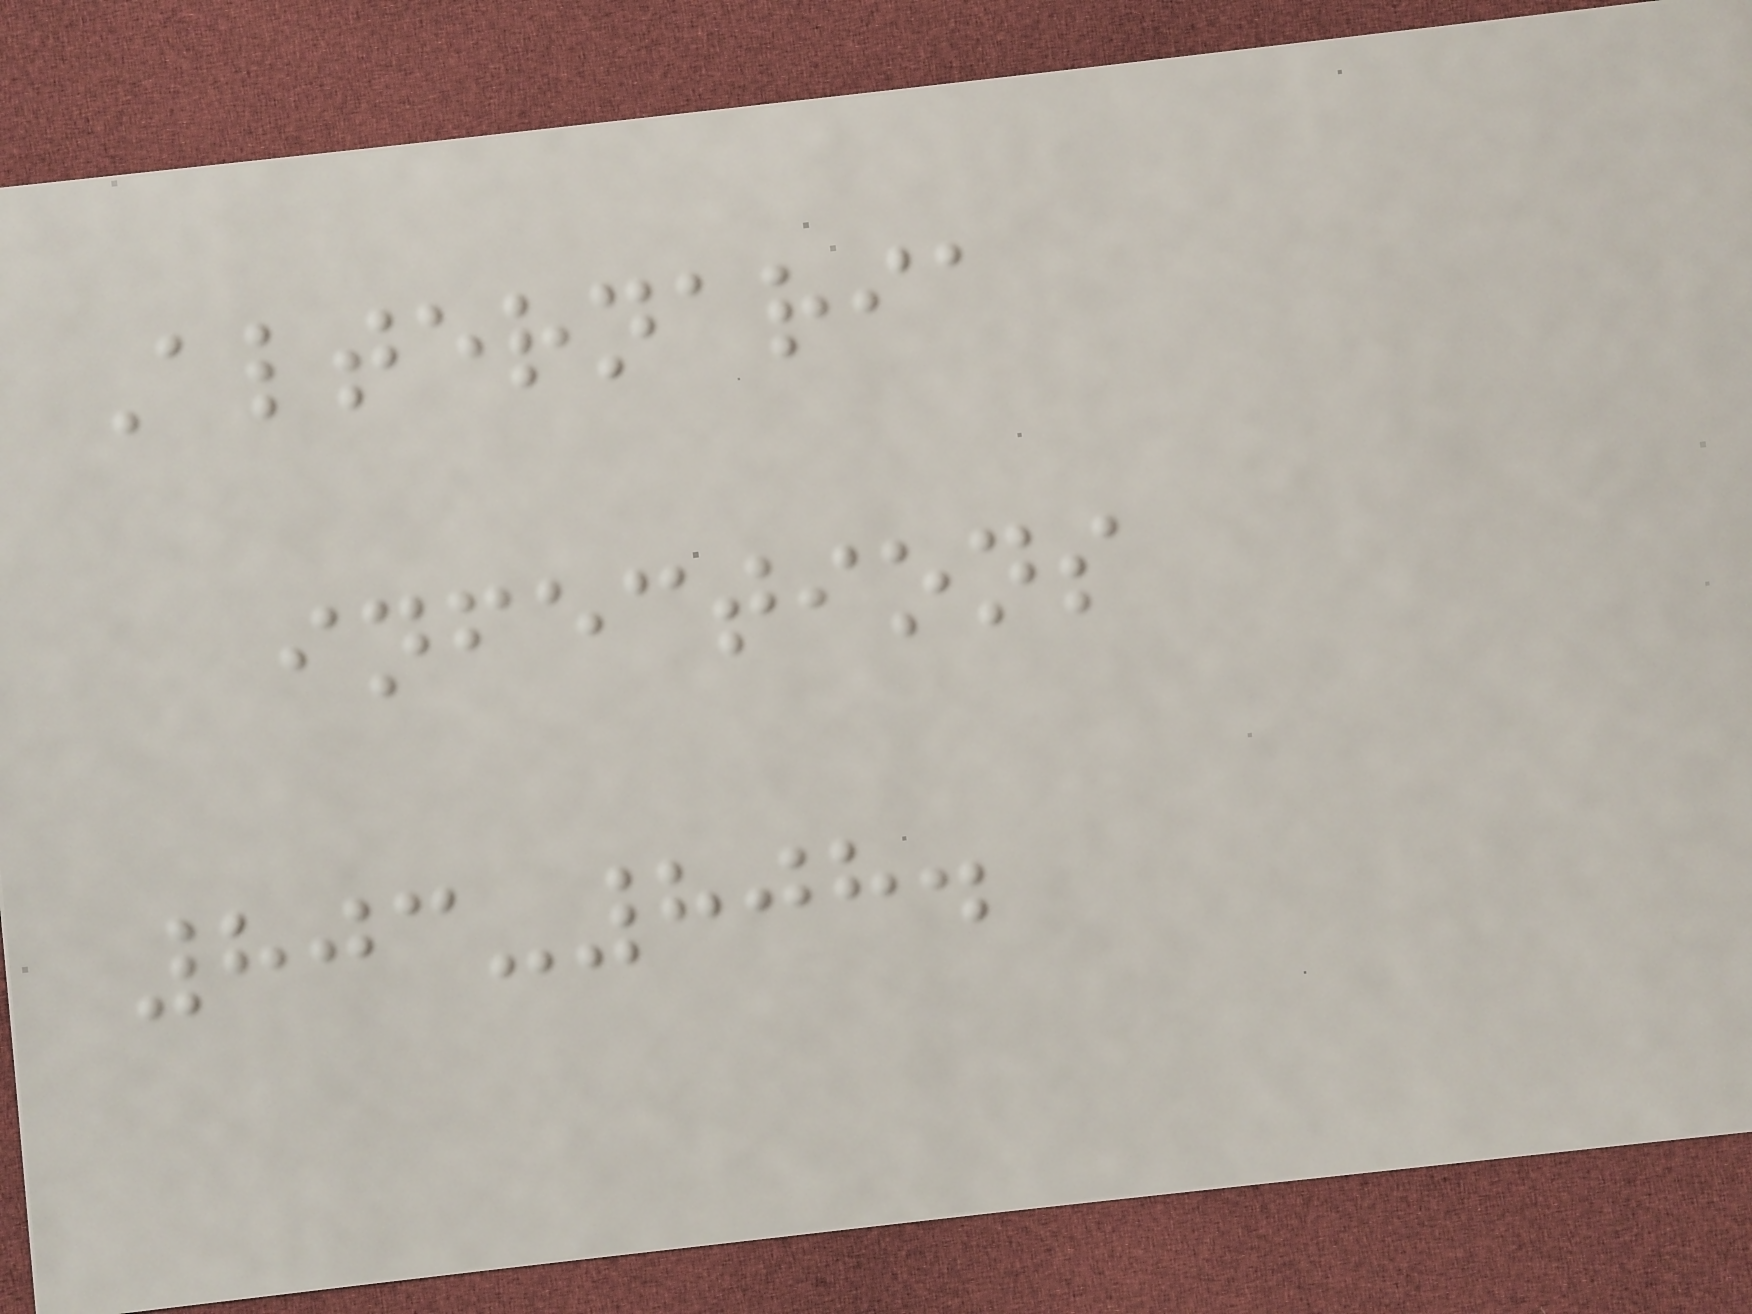Alternaria
infections
803-808.
